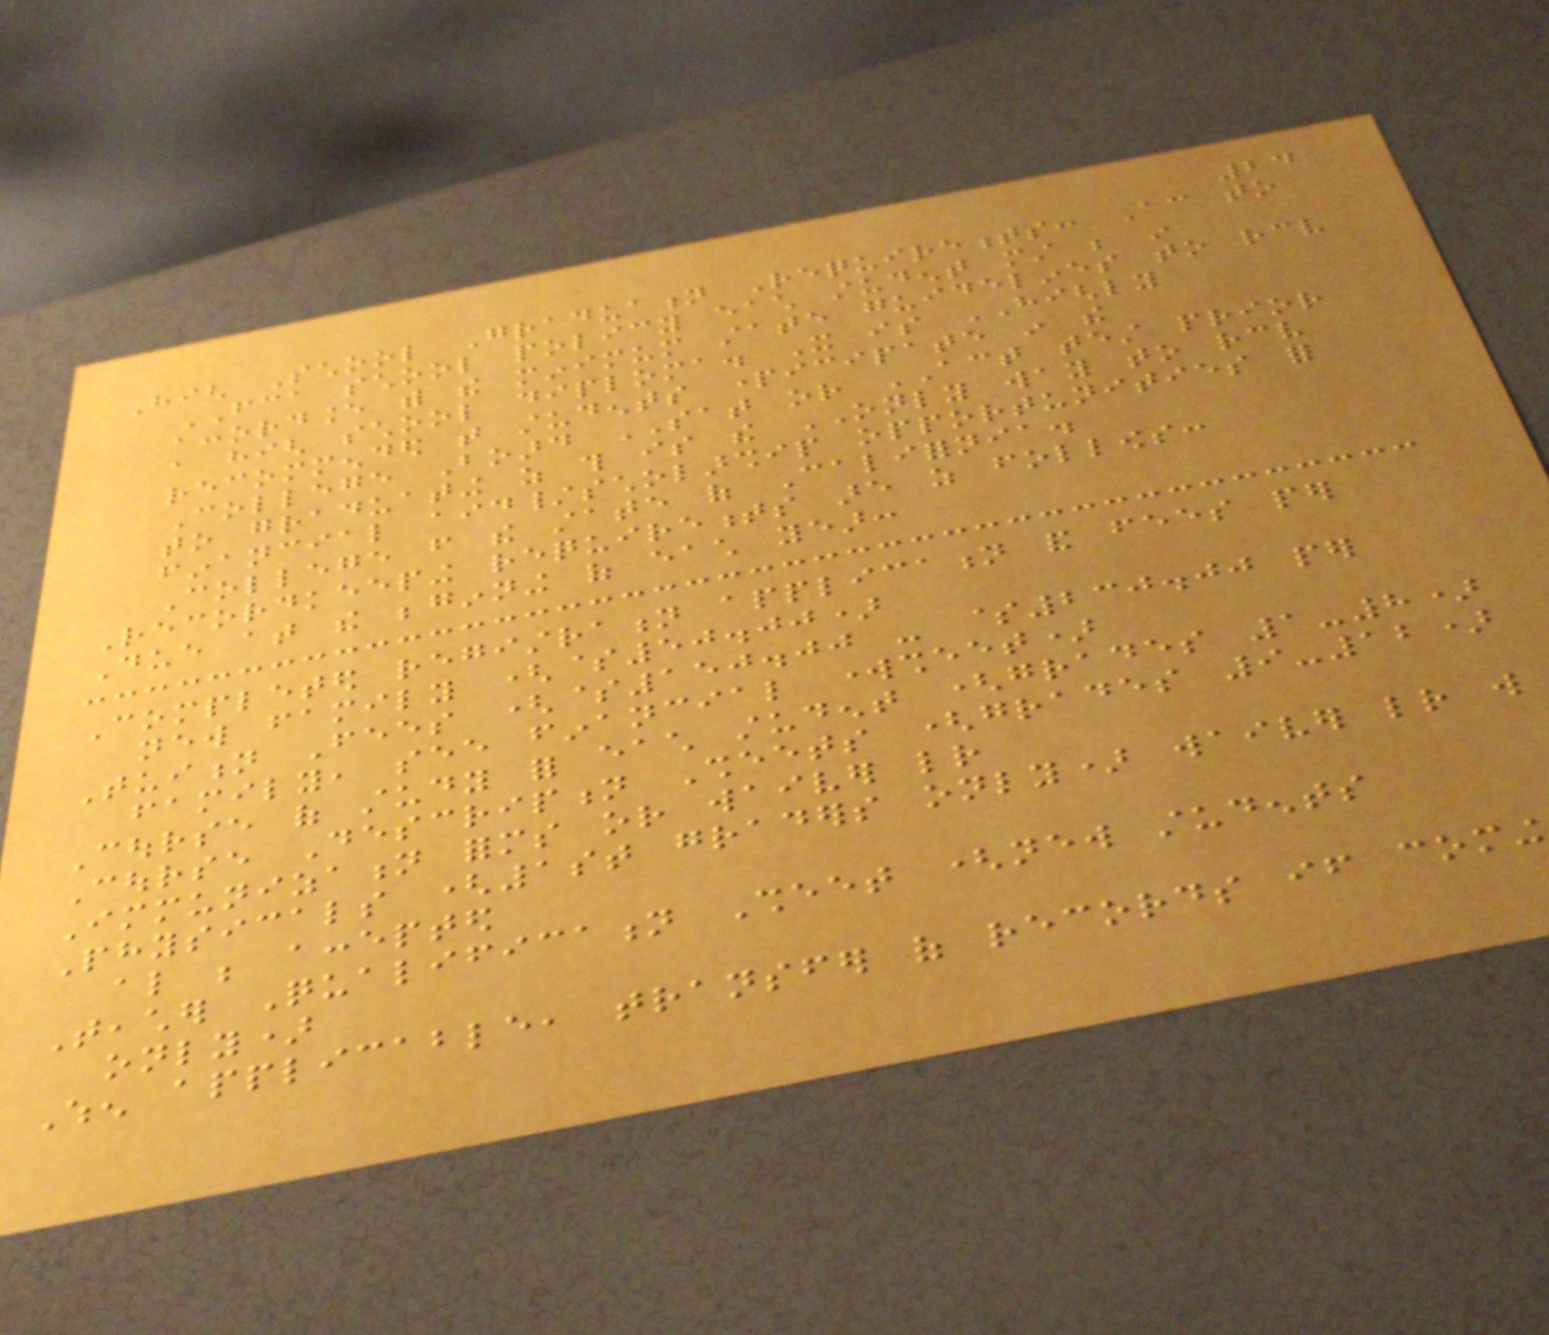24
High School Graduation Requirements: According to
FCA school policy each student must be in
accordance with the minimum state guidelines to receive
a high school diploma. It is HIGHLY
recommended that students participate in the
College Board SAT or ACT test prior
to graduating as this is the ONLY way to receive
financial aid/scholarship opportunities for
College from the state of California.
Recordkeeping requirements are as follows:
Due at the beginning of each year:
Completed registration application and fees per
new family ($50.00)
Tuition Fees ($150.00 - $230.00 per
family, see financial worksheet)
Course of study for each student (grades 1-8)
Course Description Sheets (grades 9-12)
Immunization forms or waiver letter
Physicals (1st graders only) waiver letter will
also be accepted
Teacher Qualification Sheet (new students
only)
When applicable, transfer of records if coming
